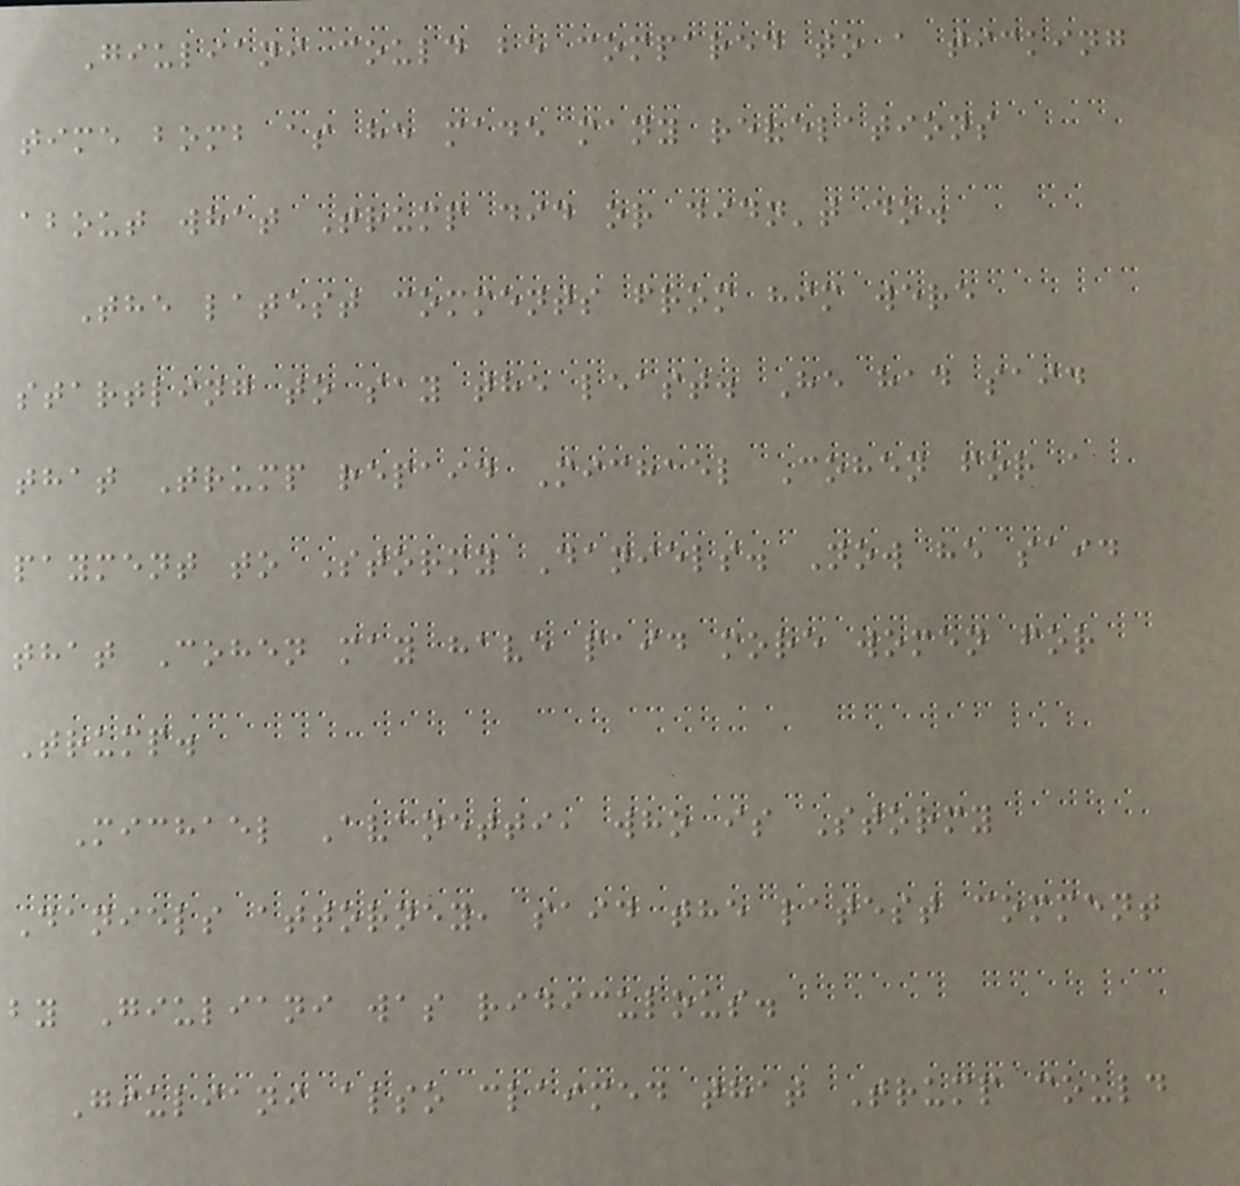Giuliani could be compared to a ticking
time bomb as he made many revelations
about what Trump did or didn't do.
The latest comments from him were
startling to say the least. He had said
that Trump repaid Michael Cohen for a
payment to Stormy Daniels. Now he said
that Cohen may have paid more women for
Trump.
Michael Avanetti, who is Stormy
Daniels attorney, said the latest comment
by Giuliani was ridiculous.
Giuliani also claimed that Trump could
